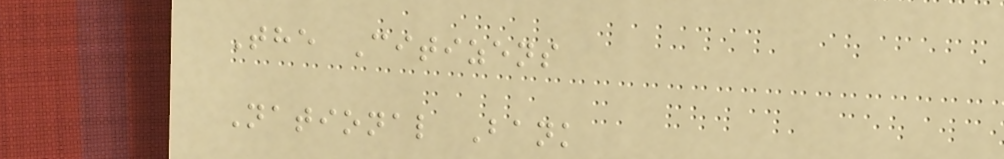The Citizens
National Bank
